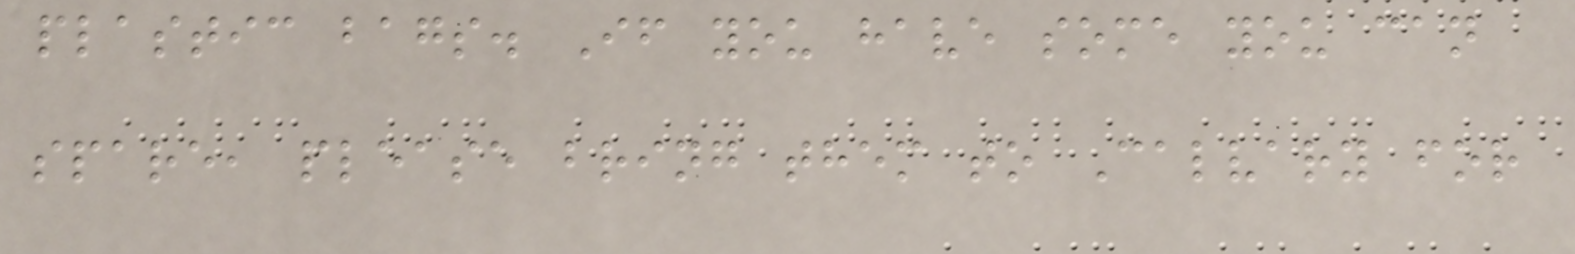plastic bags. If you have some you can
spare, please bring them to Calvary for
